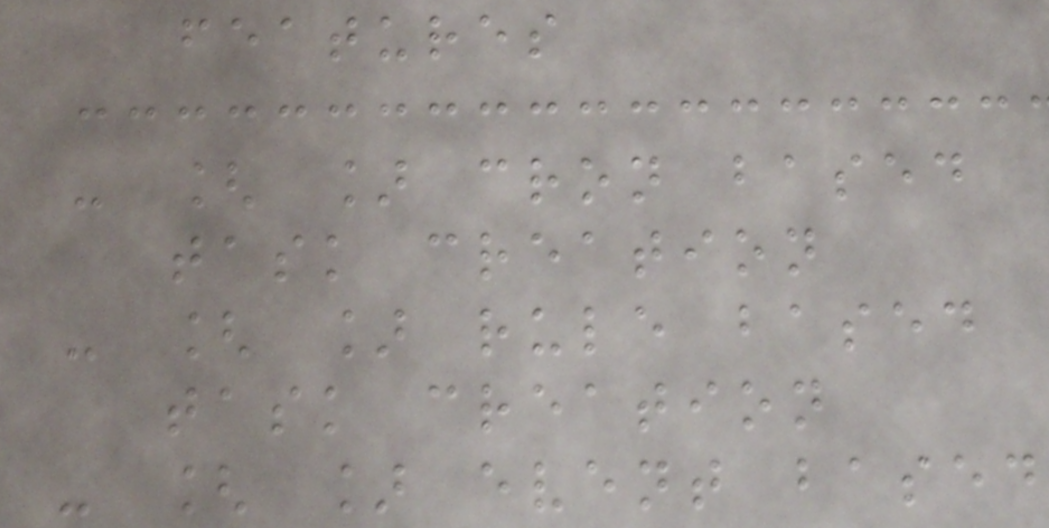features
- [ ] cron based
task creation
- [ ] rule based
task creation
- [ ] event based
